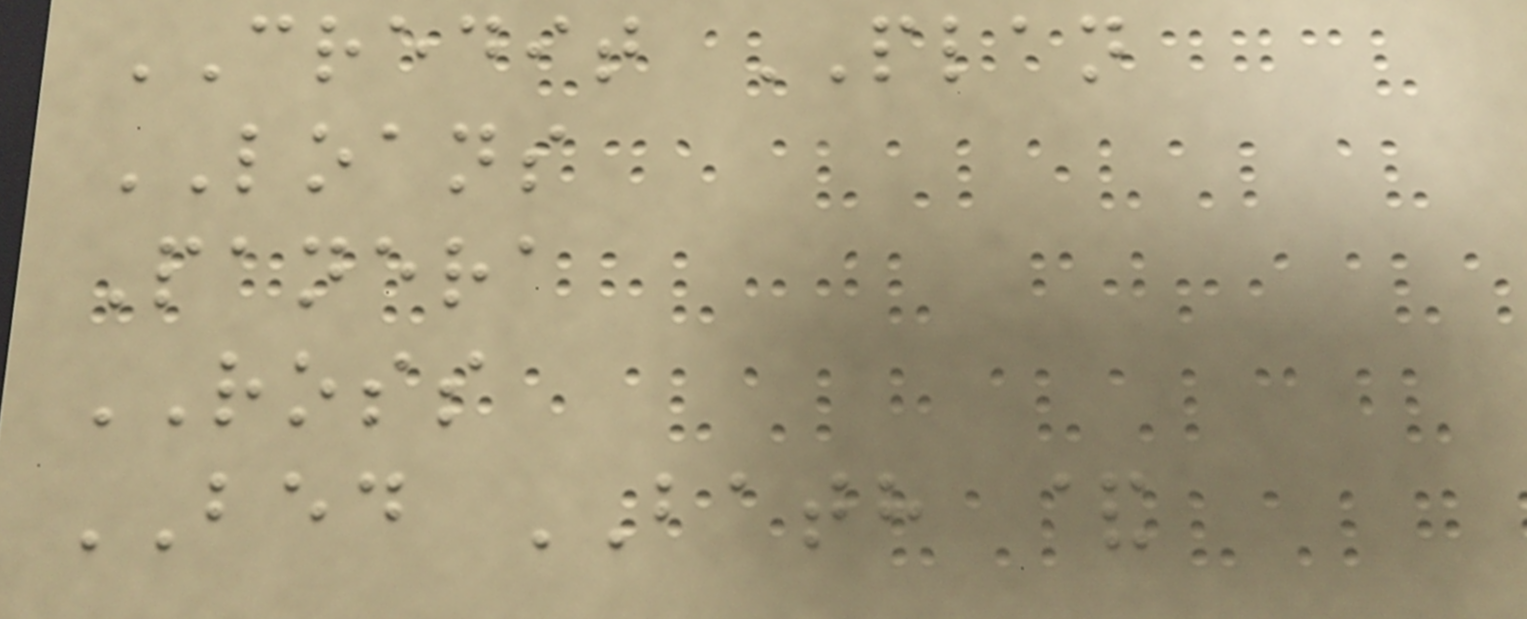CREDIT PLAN
LOANS
Panera
ROSS
BED BATH &
